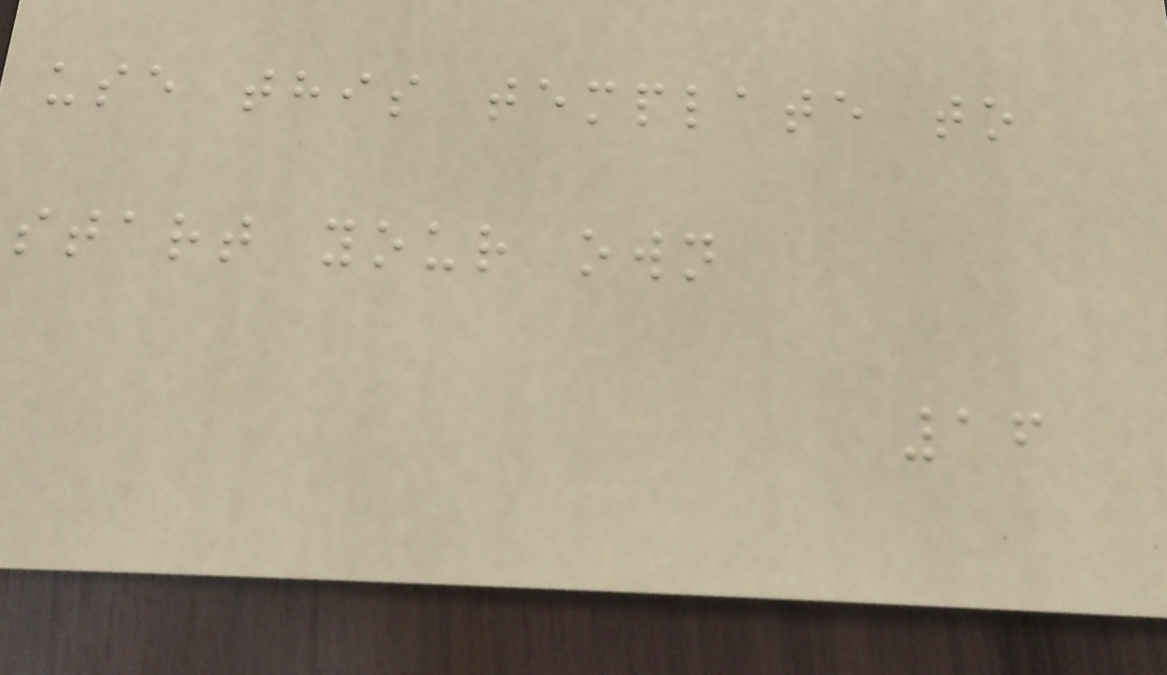use this template to
start your own
16
